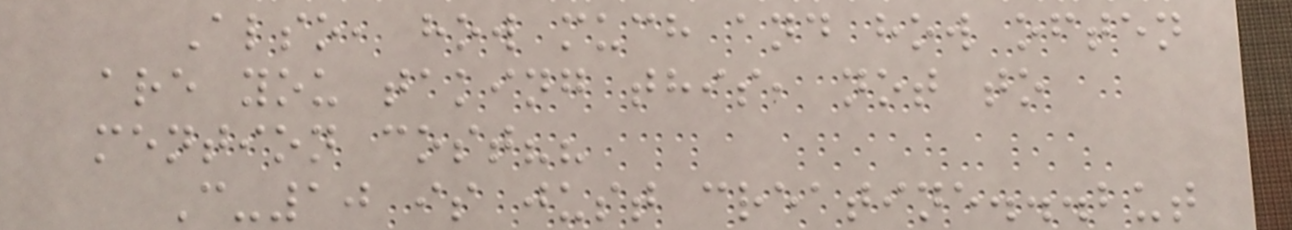Also, how much and how often
are you taking this, not to
mention cost??
C-10 is just creatine...but
